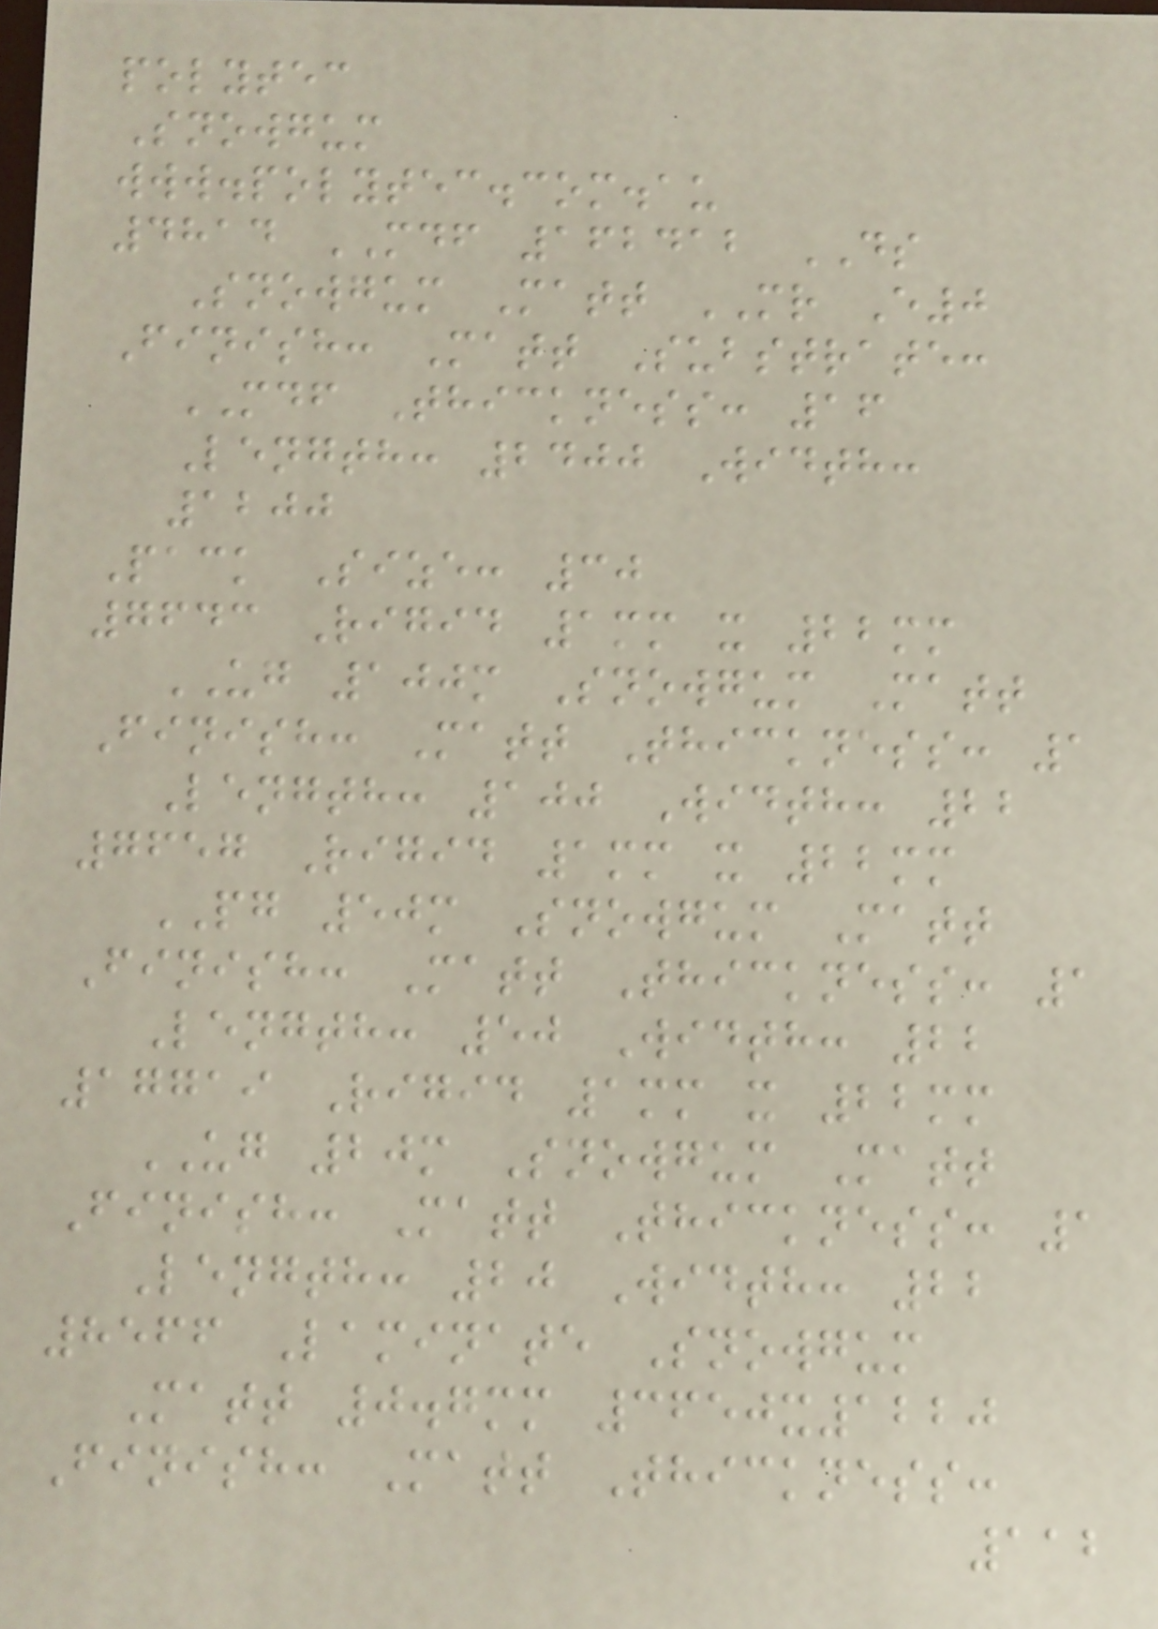polytec
Snowgum
www.polytec.com.au
4814 MDF 162412 DS
Snowgum Matt MR E0
Finish: Matt Substrate:
MDF Thickness: 16
Length: 2400 Width:
1200
Pack Size: 30
7643 Rigid 1mm x 22mm
UG 100m Snowgum Matt
Finish: Matt Thickness: 1
Length: 100 Width: 22
7657 Rigid 1mm x 22mm
PG 50m Snowgum Matt
Finish: Matt Thickness: 1
Length: 50 Width: 22
17719 Rigid 1mm x 22mm
UG 20m Snowgum Matt
Finish: Matt Thickness: 1
Length: 20 Width: 22
8566 Laminate Snowgum
Matt 0.7mm 3650x1220
Finish: Matt Thickness:
112
